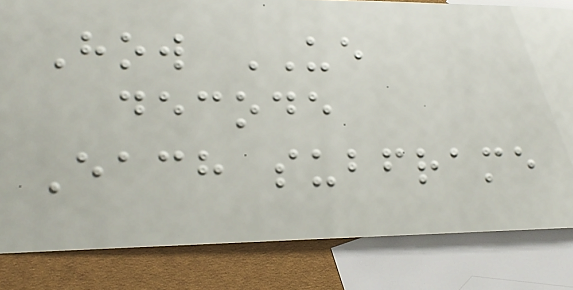How UE
decode
Each subframe
